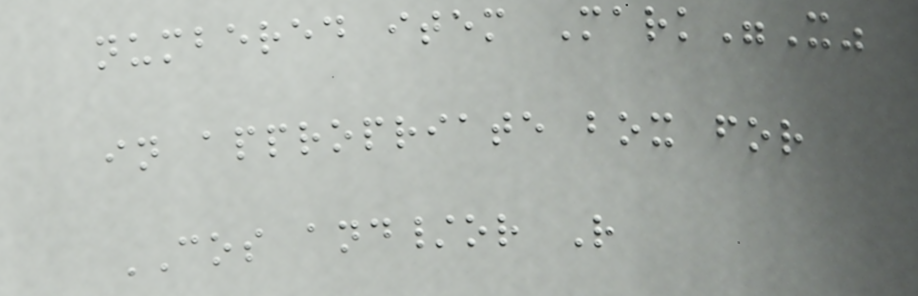numbered item Mark"X"
in appropriate box for
COS and/or R
